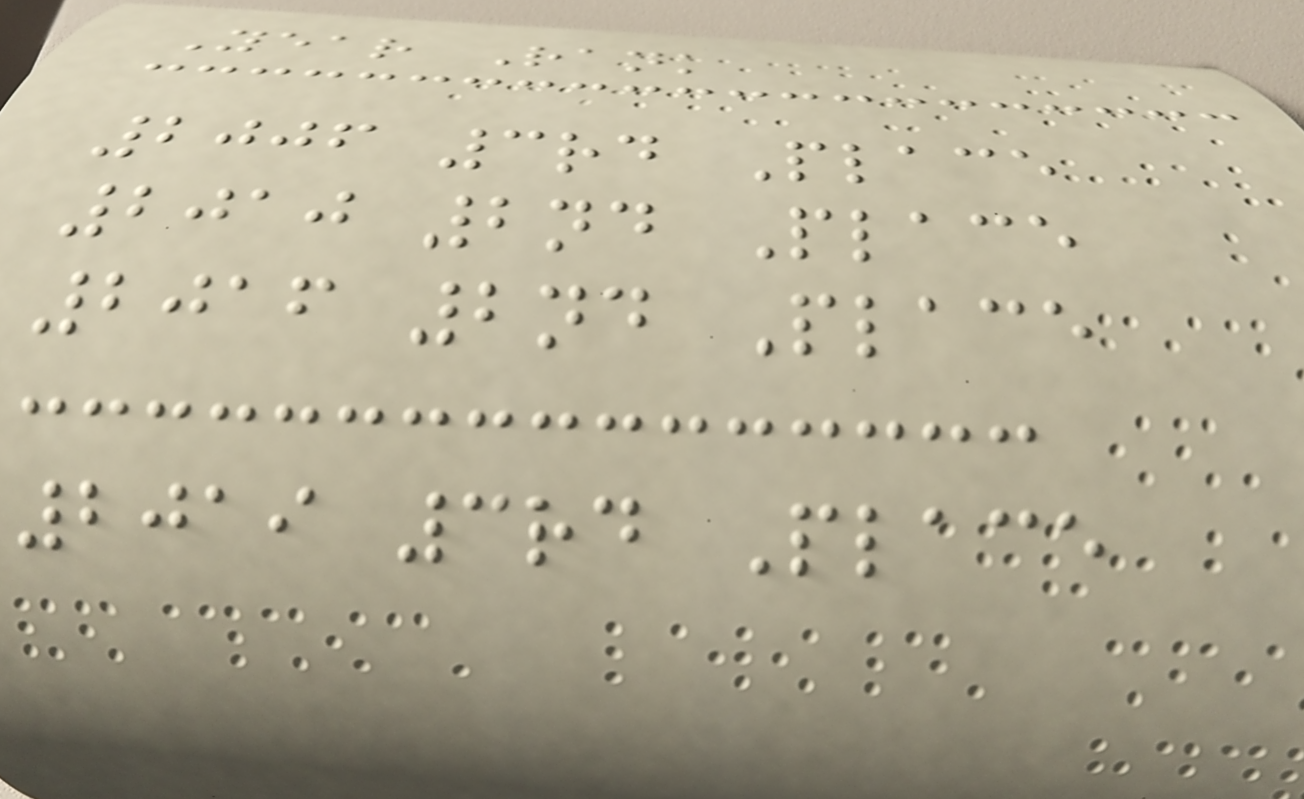Year Rank
2006 3rd Place
2010 2nd Place
2016 2nd Place
2019 3rd Place
